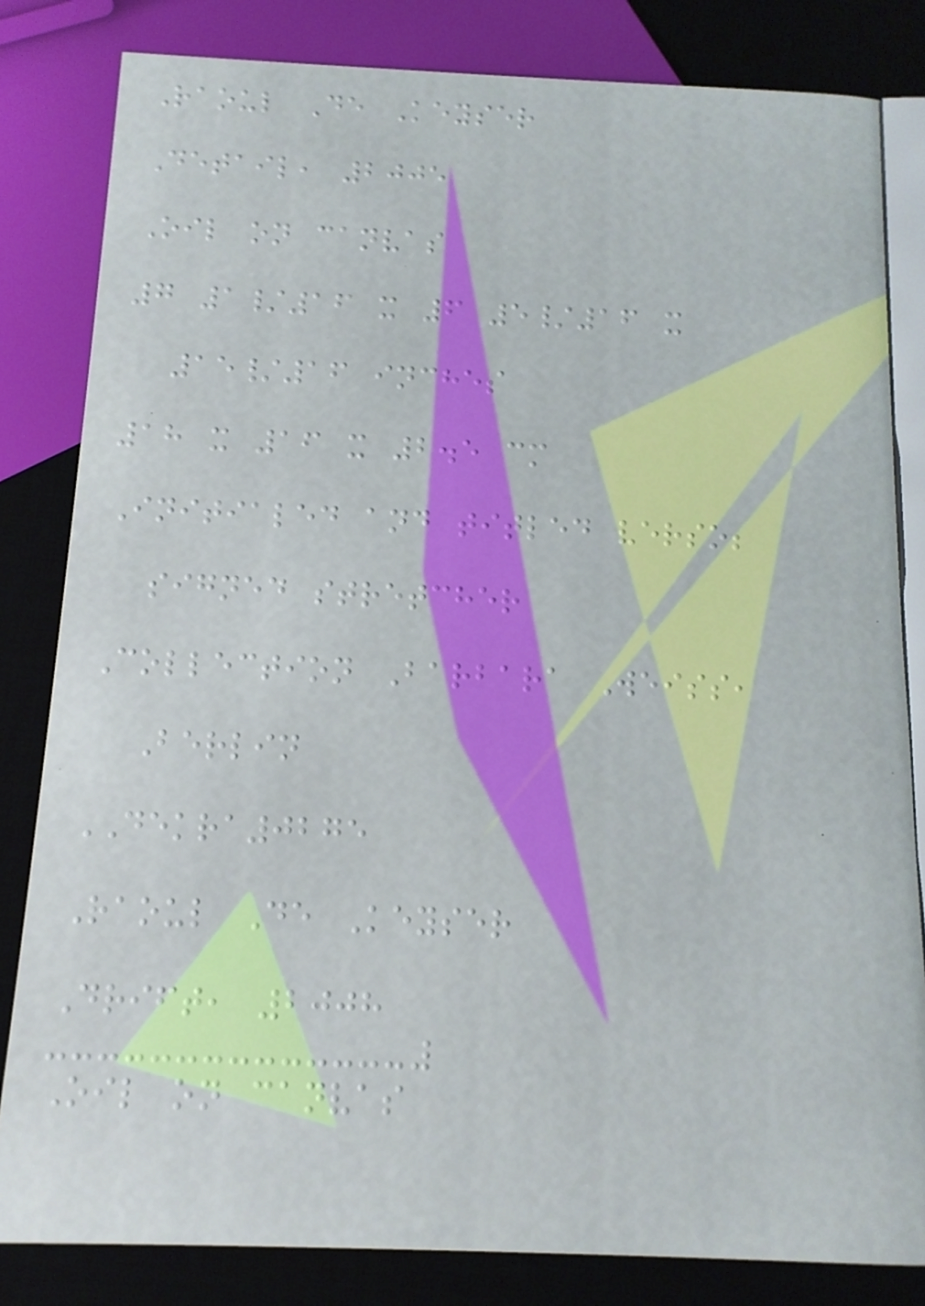Raoul De Keyser
Detail, 2005
Oil on canvas
7 1/16 x 6 5/16 x
15/16 inches
18 x 16 x 2.5 cm
Initialed and titled verso;
signed stretcher
Collection Barbara Weiss,
Berlin
DEKRA0275
Raoul De Keyser
Drift, 2008
Oil on canvas
